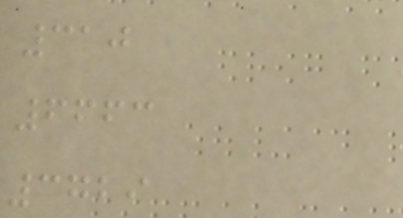310
6663
3729
